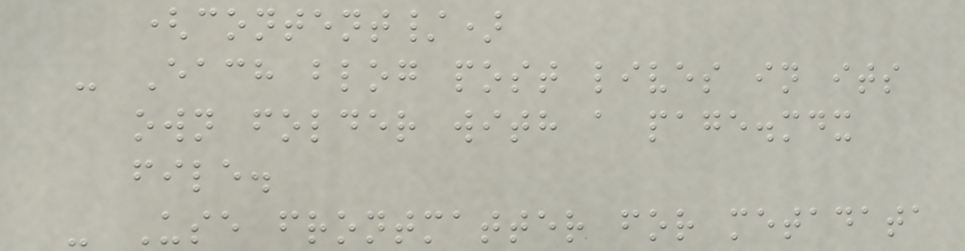(content/)
- Each blog post lives in its
own folder with a page.mdx
file.
- Use frontmatter for metadata
